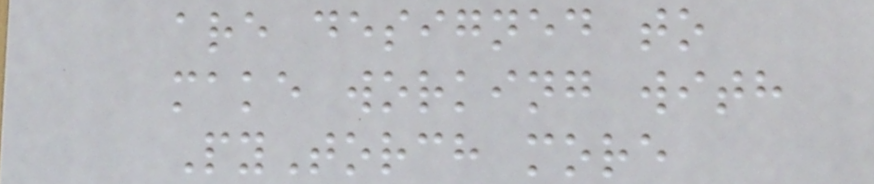are designed to
make working with
PyTorch more
